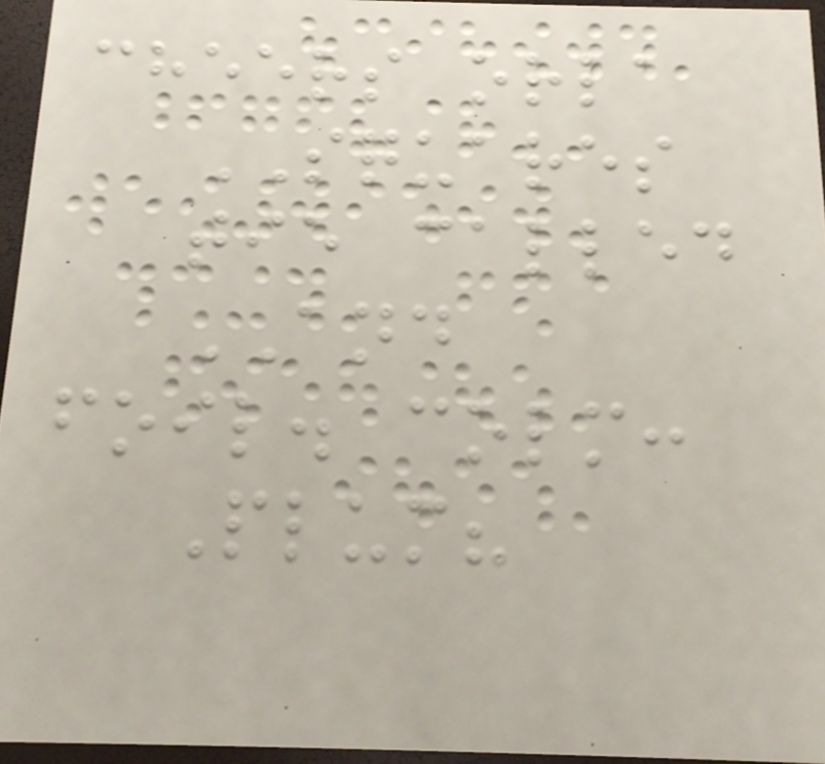cheers orla
SQUARES
tie called
AND
foil. colm:
Plum?
